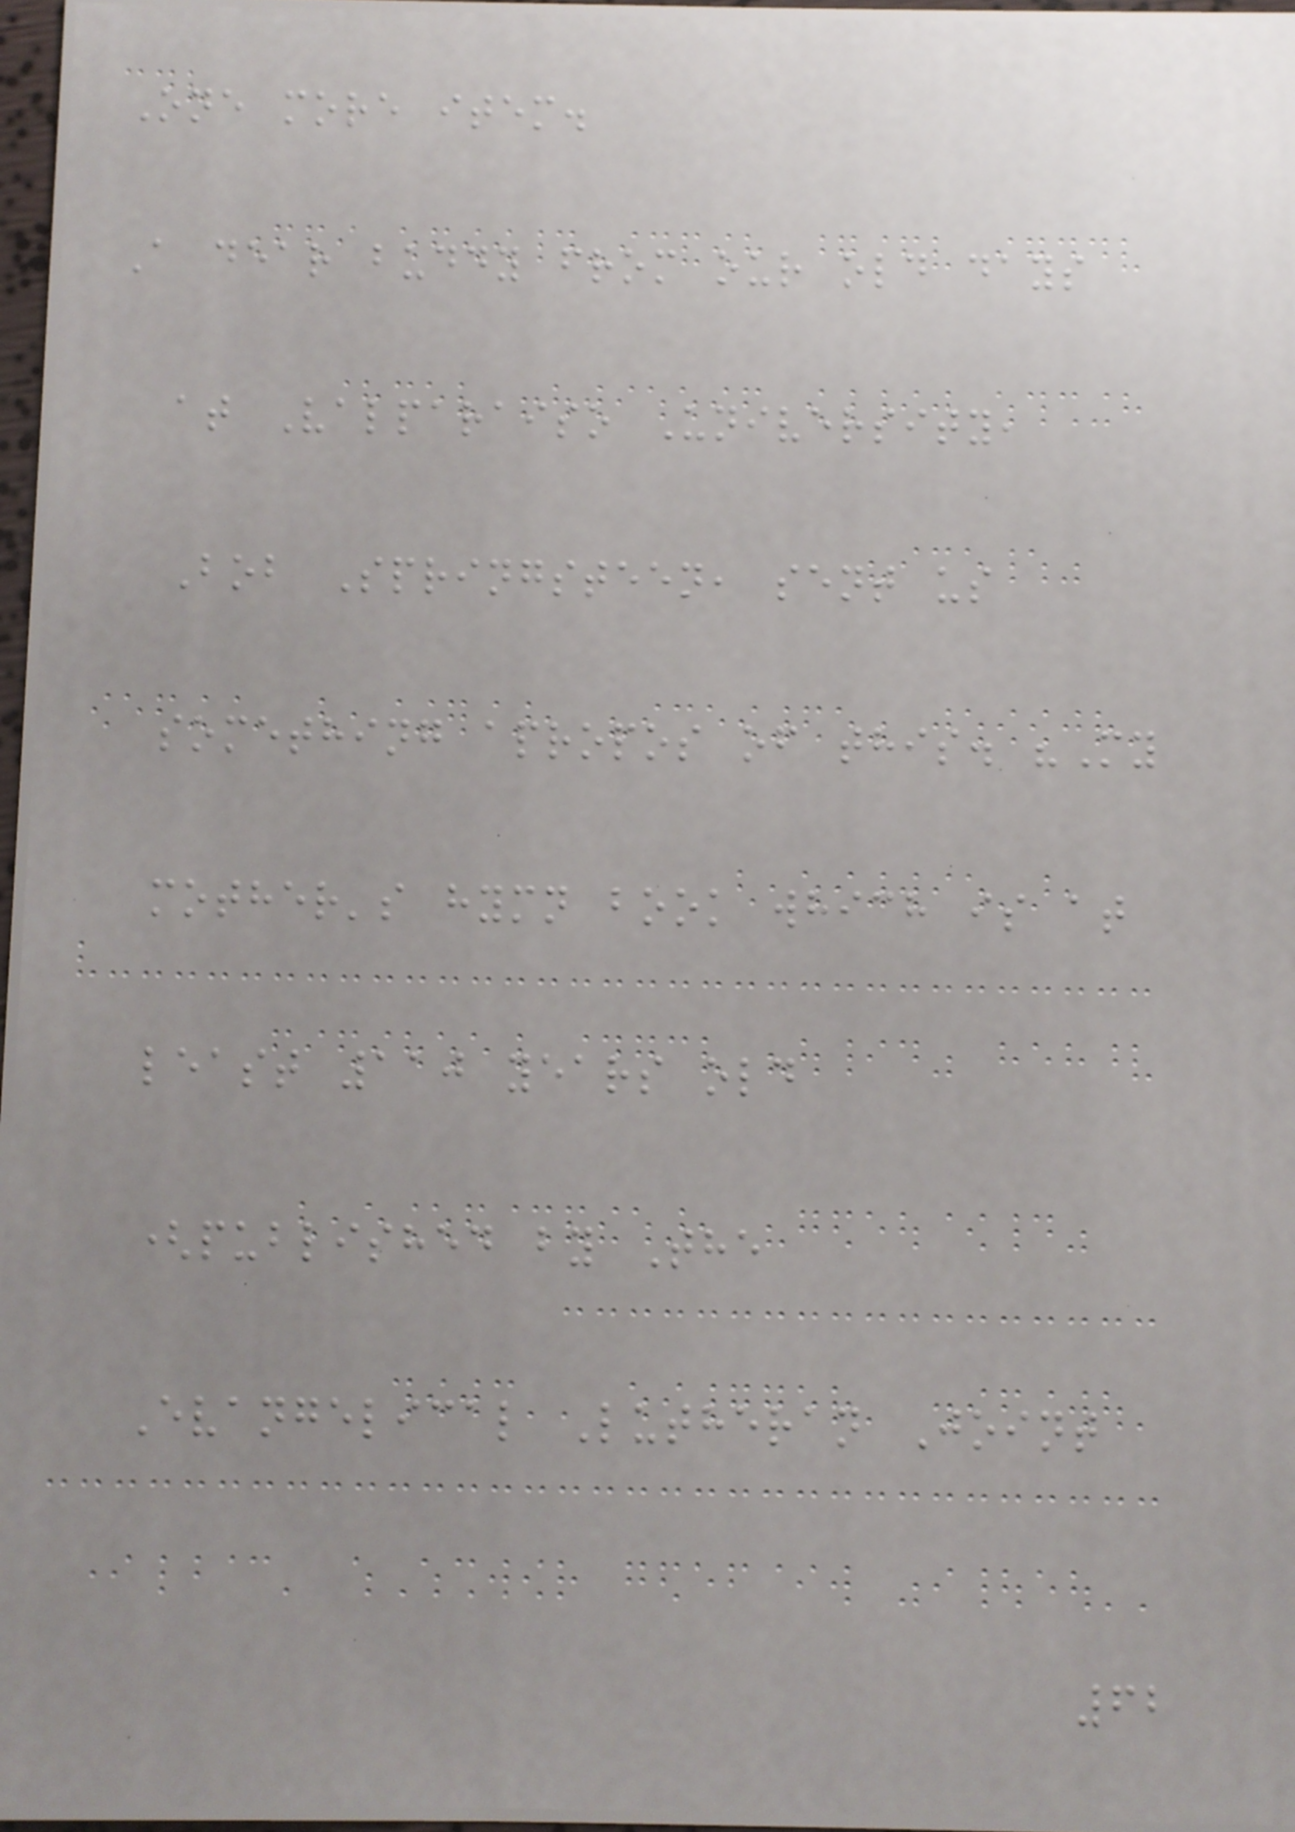One more item.
A dear buddy from our old days
at Valparaiso University,
Bob Springsteen, sent us
something apropos of this. "My
mother's hymn book which is at
least 110 years old
(published by The
Evangelical Lutheran Joint
62
